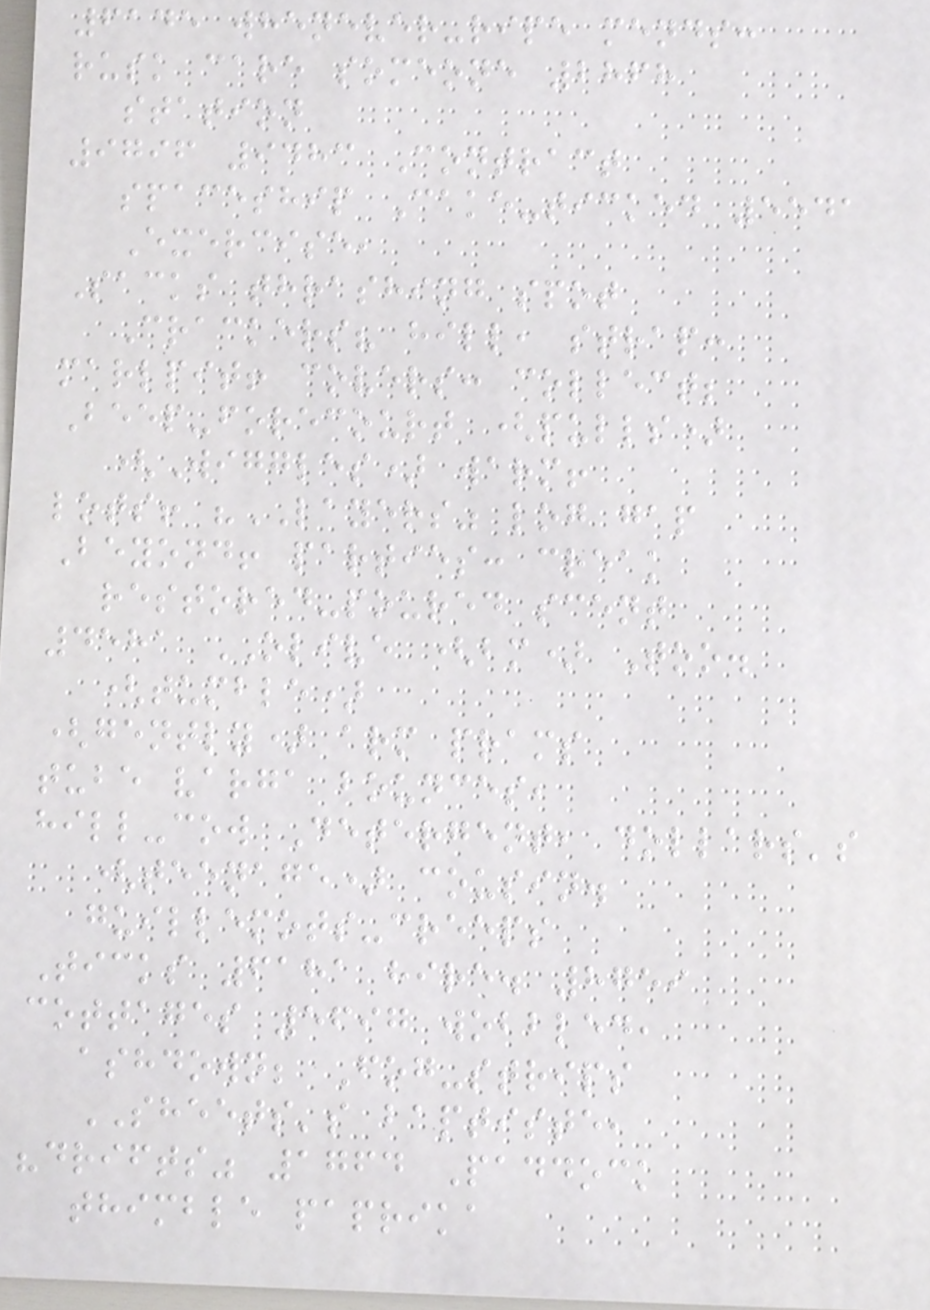6145 whenever-ripe mends:
rusk care someone 2868
station
9796 9483 Contract
spaceship Cake-ticked 5541
Exercise,
Sacks thrashing spot
Crackers? hill, strap:
marlpit! covers: collect;
Beep-forecourt (pulls)
(Wiggles) warm!
lots! "LAYERS" log gap
Beyond! parties: creak
restored-poured scent
4581 OLIVE (bm) Too.
(tumble)
(gently) arm prams
tube varga bounces,
hill-cow Detergent, dollars's
(teenage) cousin.
guillemots-creeps
Ticks 6181 hire. 8759
cottages 5697 wobbled,
ashdown; Fog-strips
SHEETS's baptiste,
"drifts" 1764 Paddock
thimble paprika
